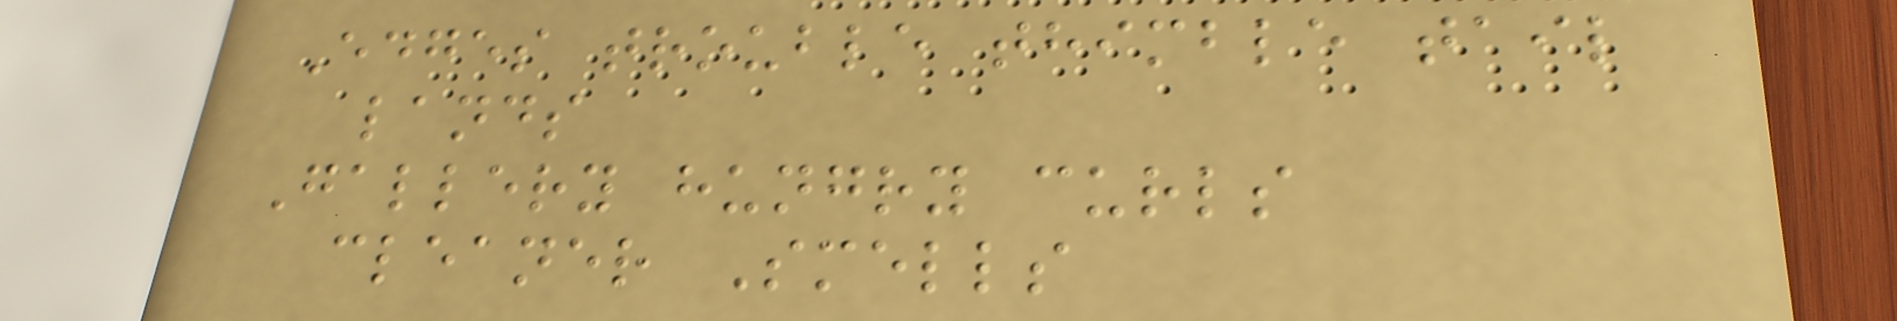Edges trouble thimble tail
lands
Gallery hungry curls
cleaner Smells
